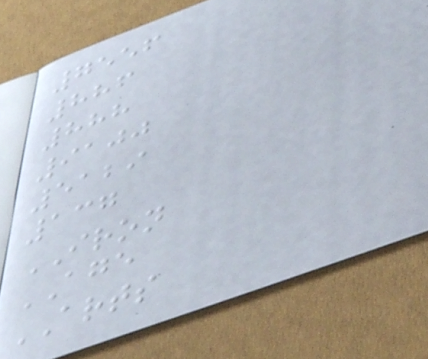7556
886
888
9100
5129
137
IRON
AGE
ARTS
